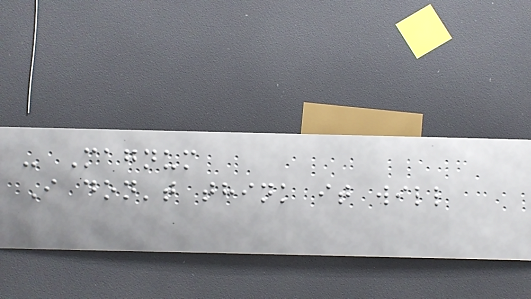- Magnum
I don't think it will
